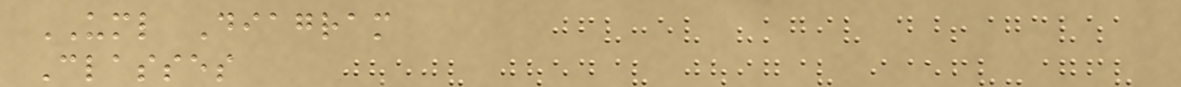UML Diagram
Classes
